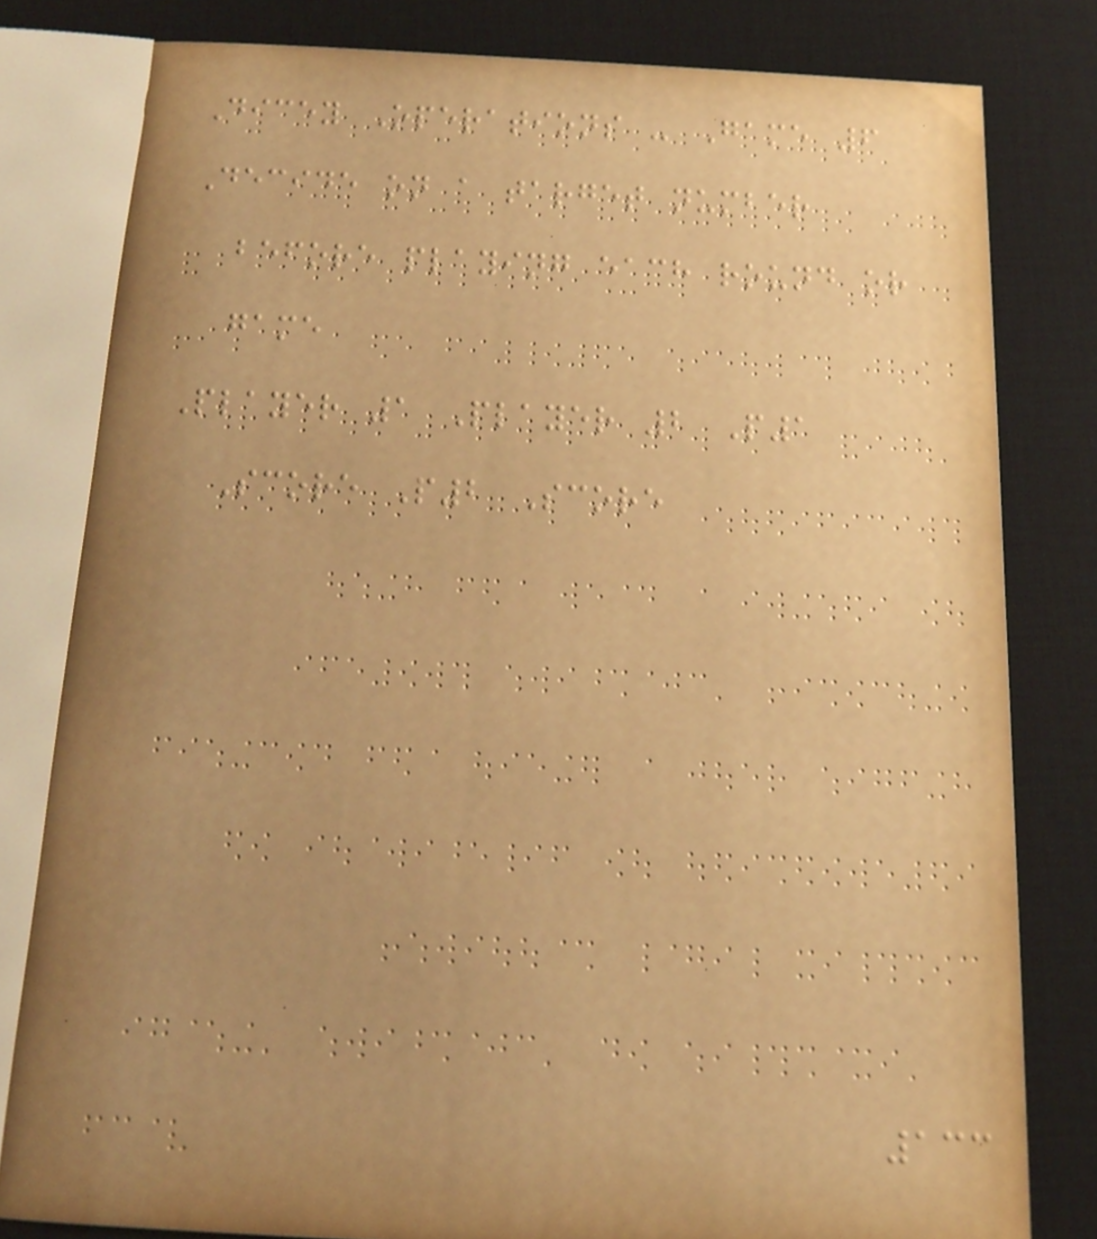Dicey Operations - Game 6
Decide on a target number
before playing each round or
game
Player 1 Player 2 P1
Score P2 Score
133
